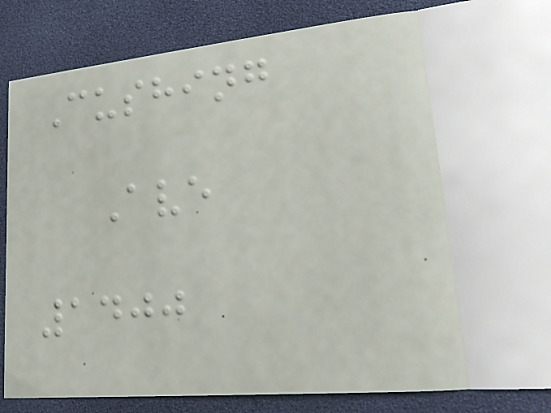Cushing
Ave
1400
